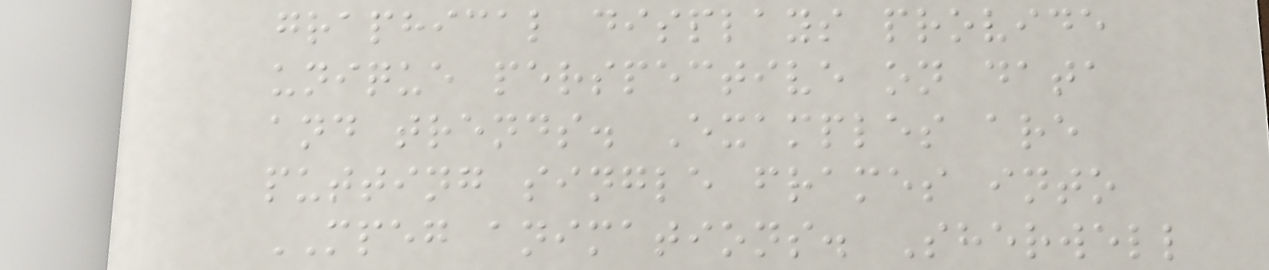graphical displays provide
unique perspective on data
and trends. Examples are
putting single frames into
MPEG animations. Sherwell
